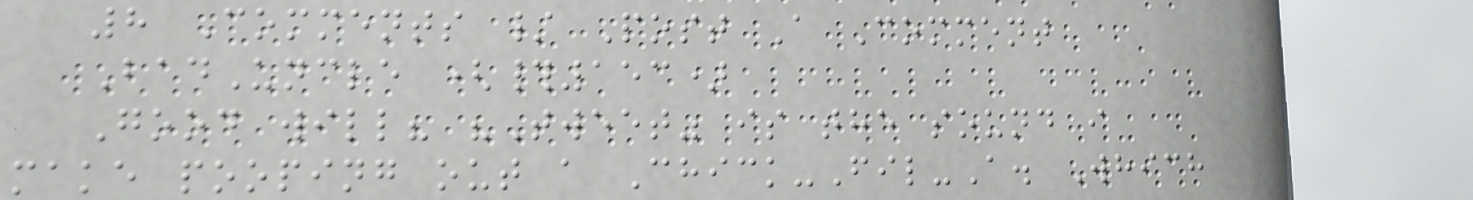8 Comments / Post A Comment
BadUncle (#153)
Good will? "Tweet" is the sound i
make pooping out a Chick-Fil-A. Which
